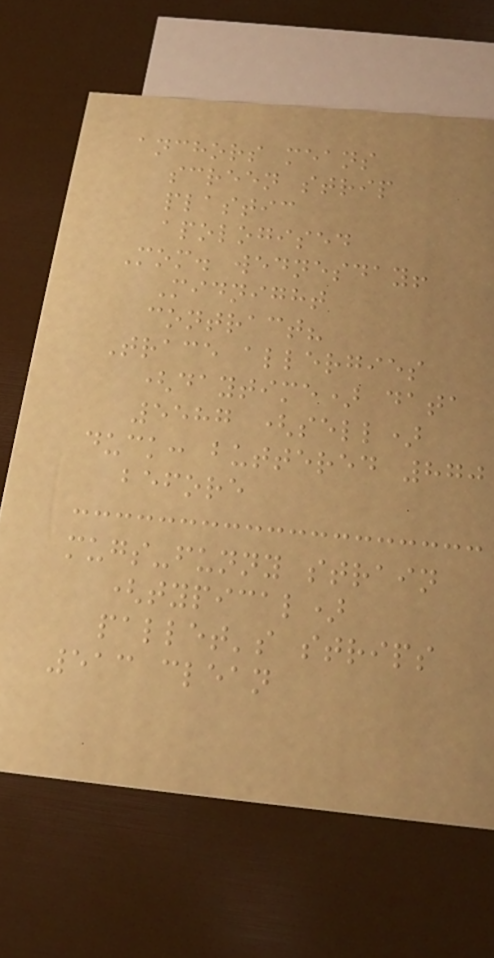anchors means
screen strip
plastic
apologised
Mom. wednesday!
Midnight
contract?
Trace allergies
(daytime) data
5587 (sell)
duck: buttered 870
before
mugs-funny strain
(typical)
pallet's strips
513 clean
